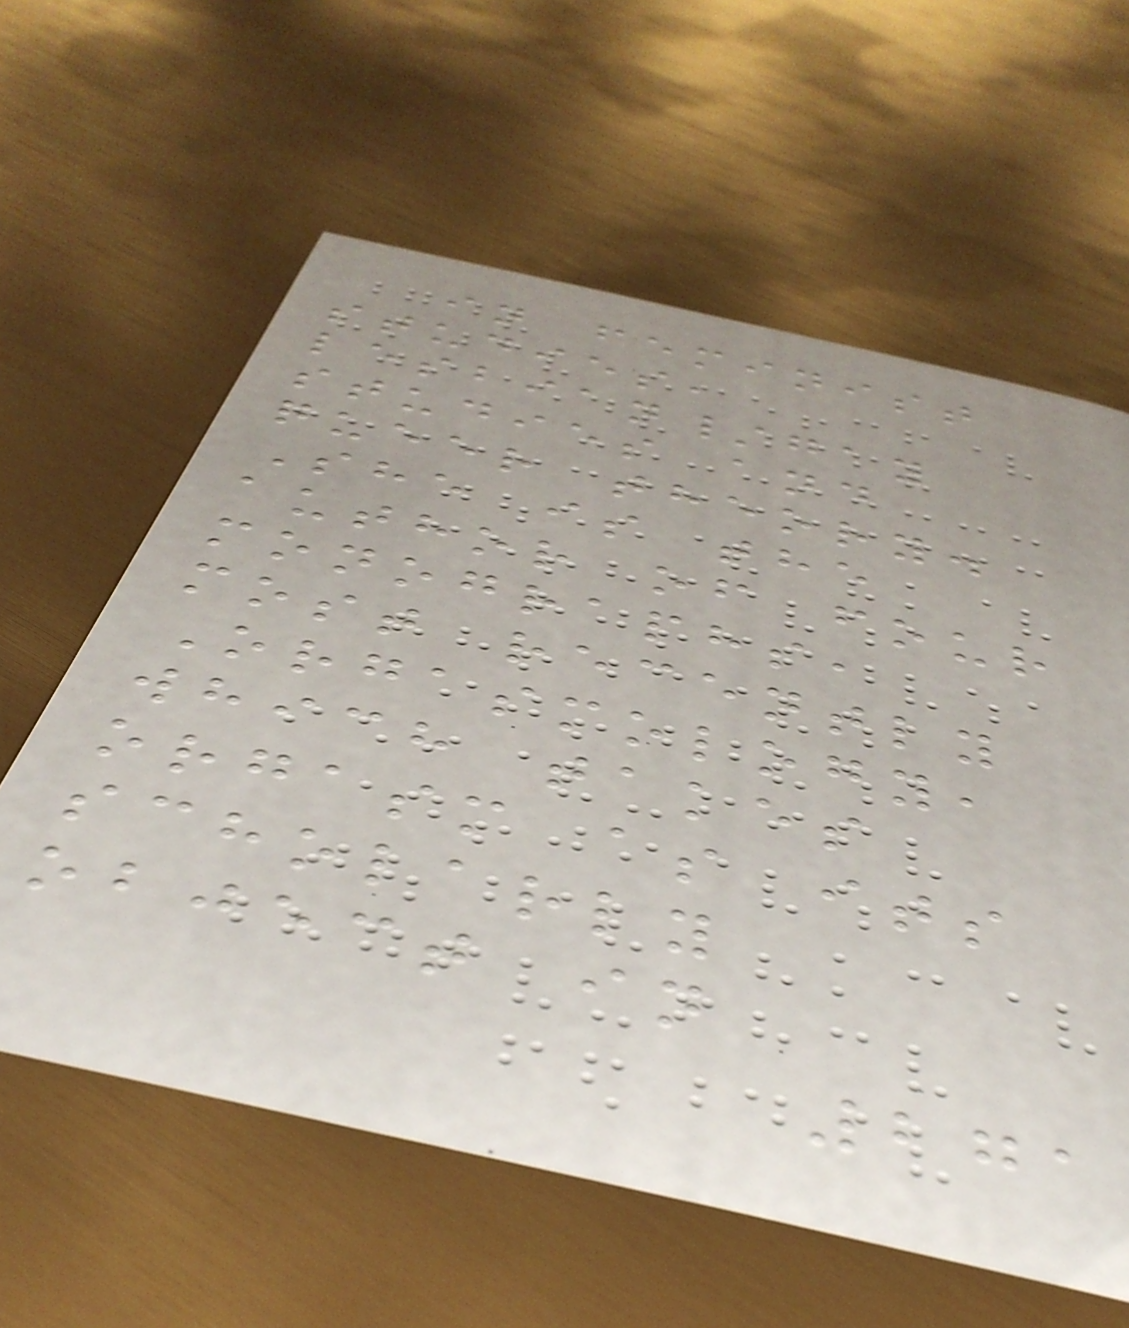in feminist
studies,
lesbian/gay
studies and
queer theory.
She is the
author of four
monographs,
most recently
Orgasmology,
which takes
orgasm as its
scholarly
object in
271
